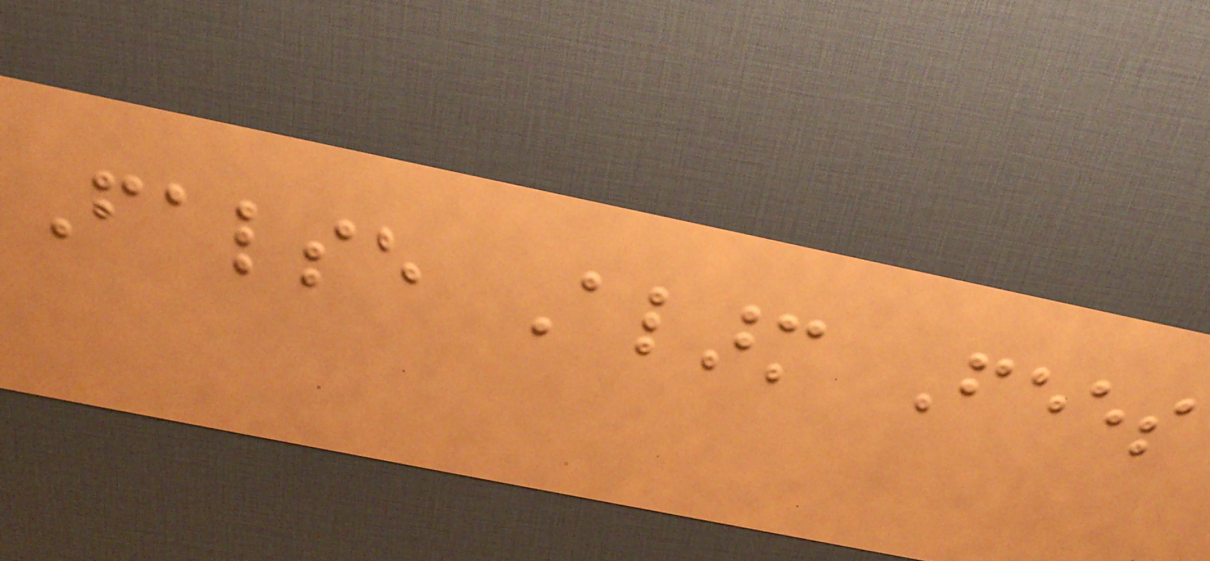False Alarm Fees
